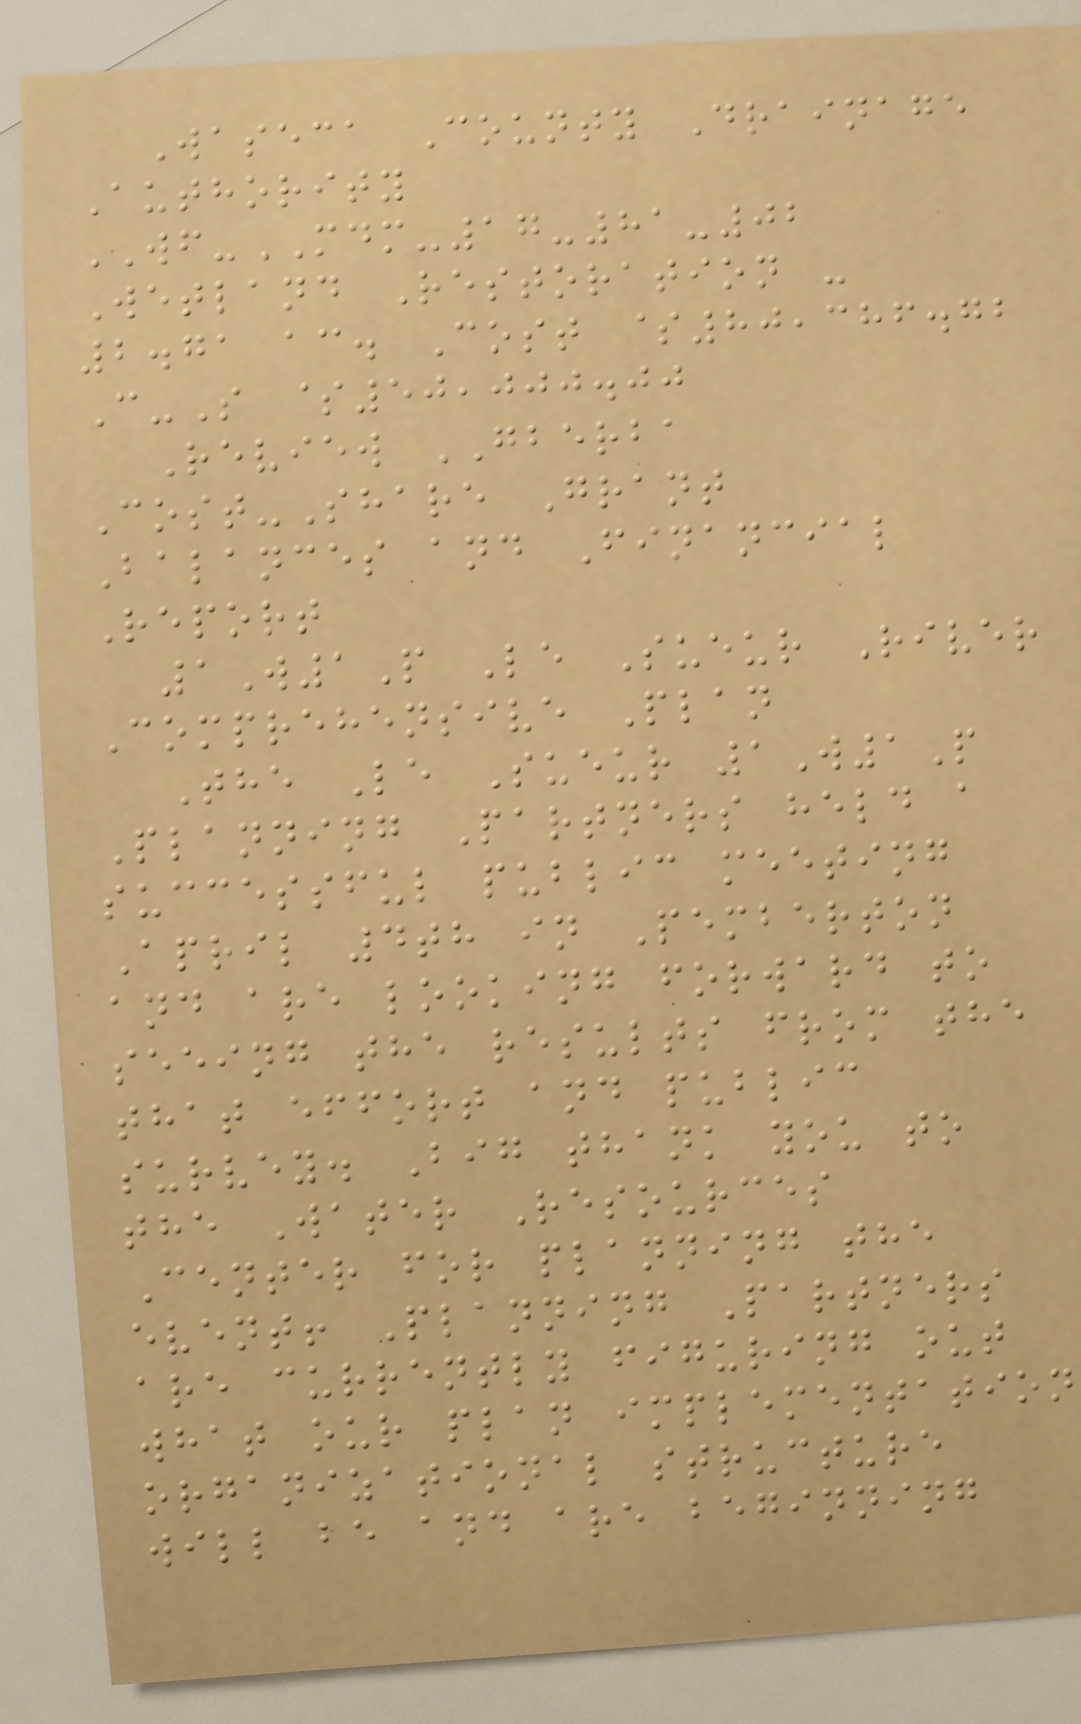Waseca County Drainage
Authority
WF-MDM-17-81-02
Wetland Restoration -
2.71 ac. Cost $80,386.72
C-S $50,000.00
Review GBERBA
Cost-Share Grant
Balances and Financial
Report
1W1P Le Sueur River
Comprehensive Plan
The Le Sueur 1W1P
Planning Partners held a
successful public meeting
April 4th in Pemberton
and are looking forward to
seeing the results from the
that effort and public
survey. Big thank you to
the Water Resources
Center for planning the
event! Planning Partners
are currently figuring out
what our plan implementation
organizational structure
will be and are beginning
